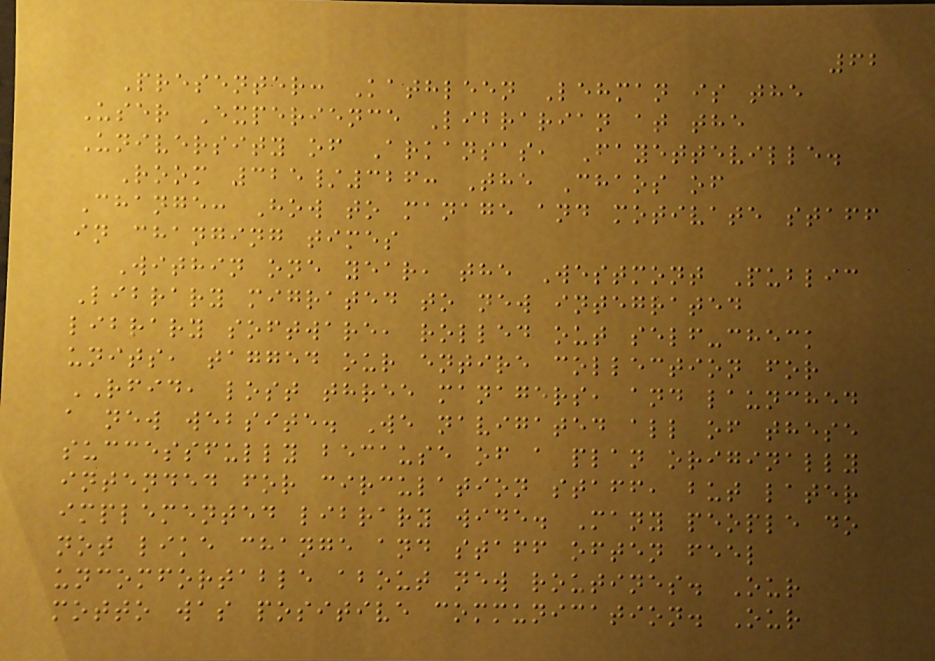62
Presenter: Kathleen Lehman is the
User Experience Librarian at the
University of Arkansas, Fayetteville.
Room 325/326: The Chaos of
Change: How to manage and motivate staff
in changing times
Within one year, the Westmont Public
Library migrated to new integrated
library software, rolled out self-check
units, tagged our entire collection for
RFID, lost three managers, and launched
a new website. We navigated all of these
successfully because of a plan originally
intended for circulation staff, but later
implemented library wide. Many people do
not like change and staff often feel
uncomfortable about new routines. Our
motto was positive communication. Our
